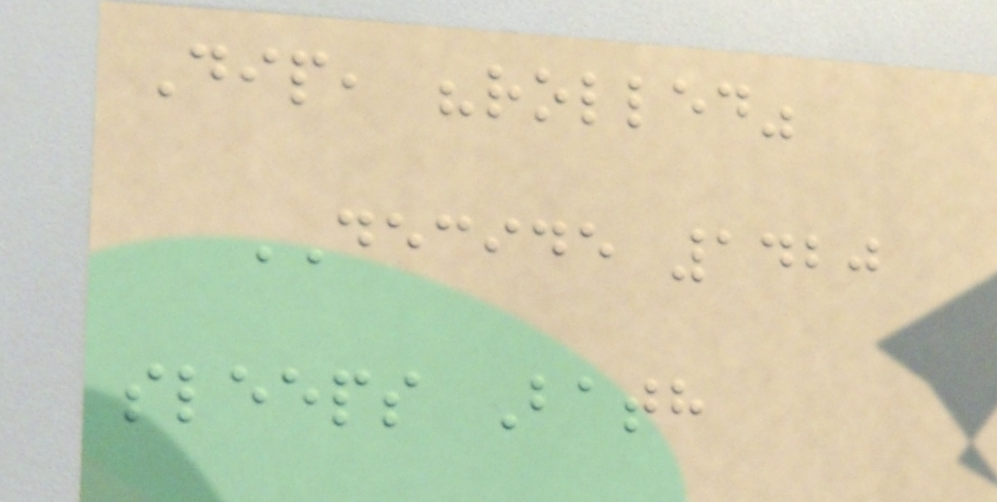Dip, "rolled"
DECIDE 1420
sleeps Bath
